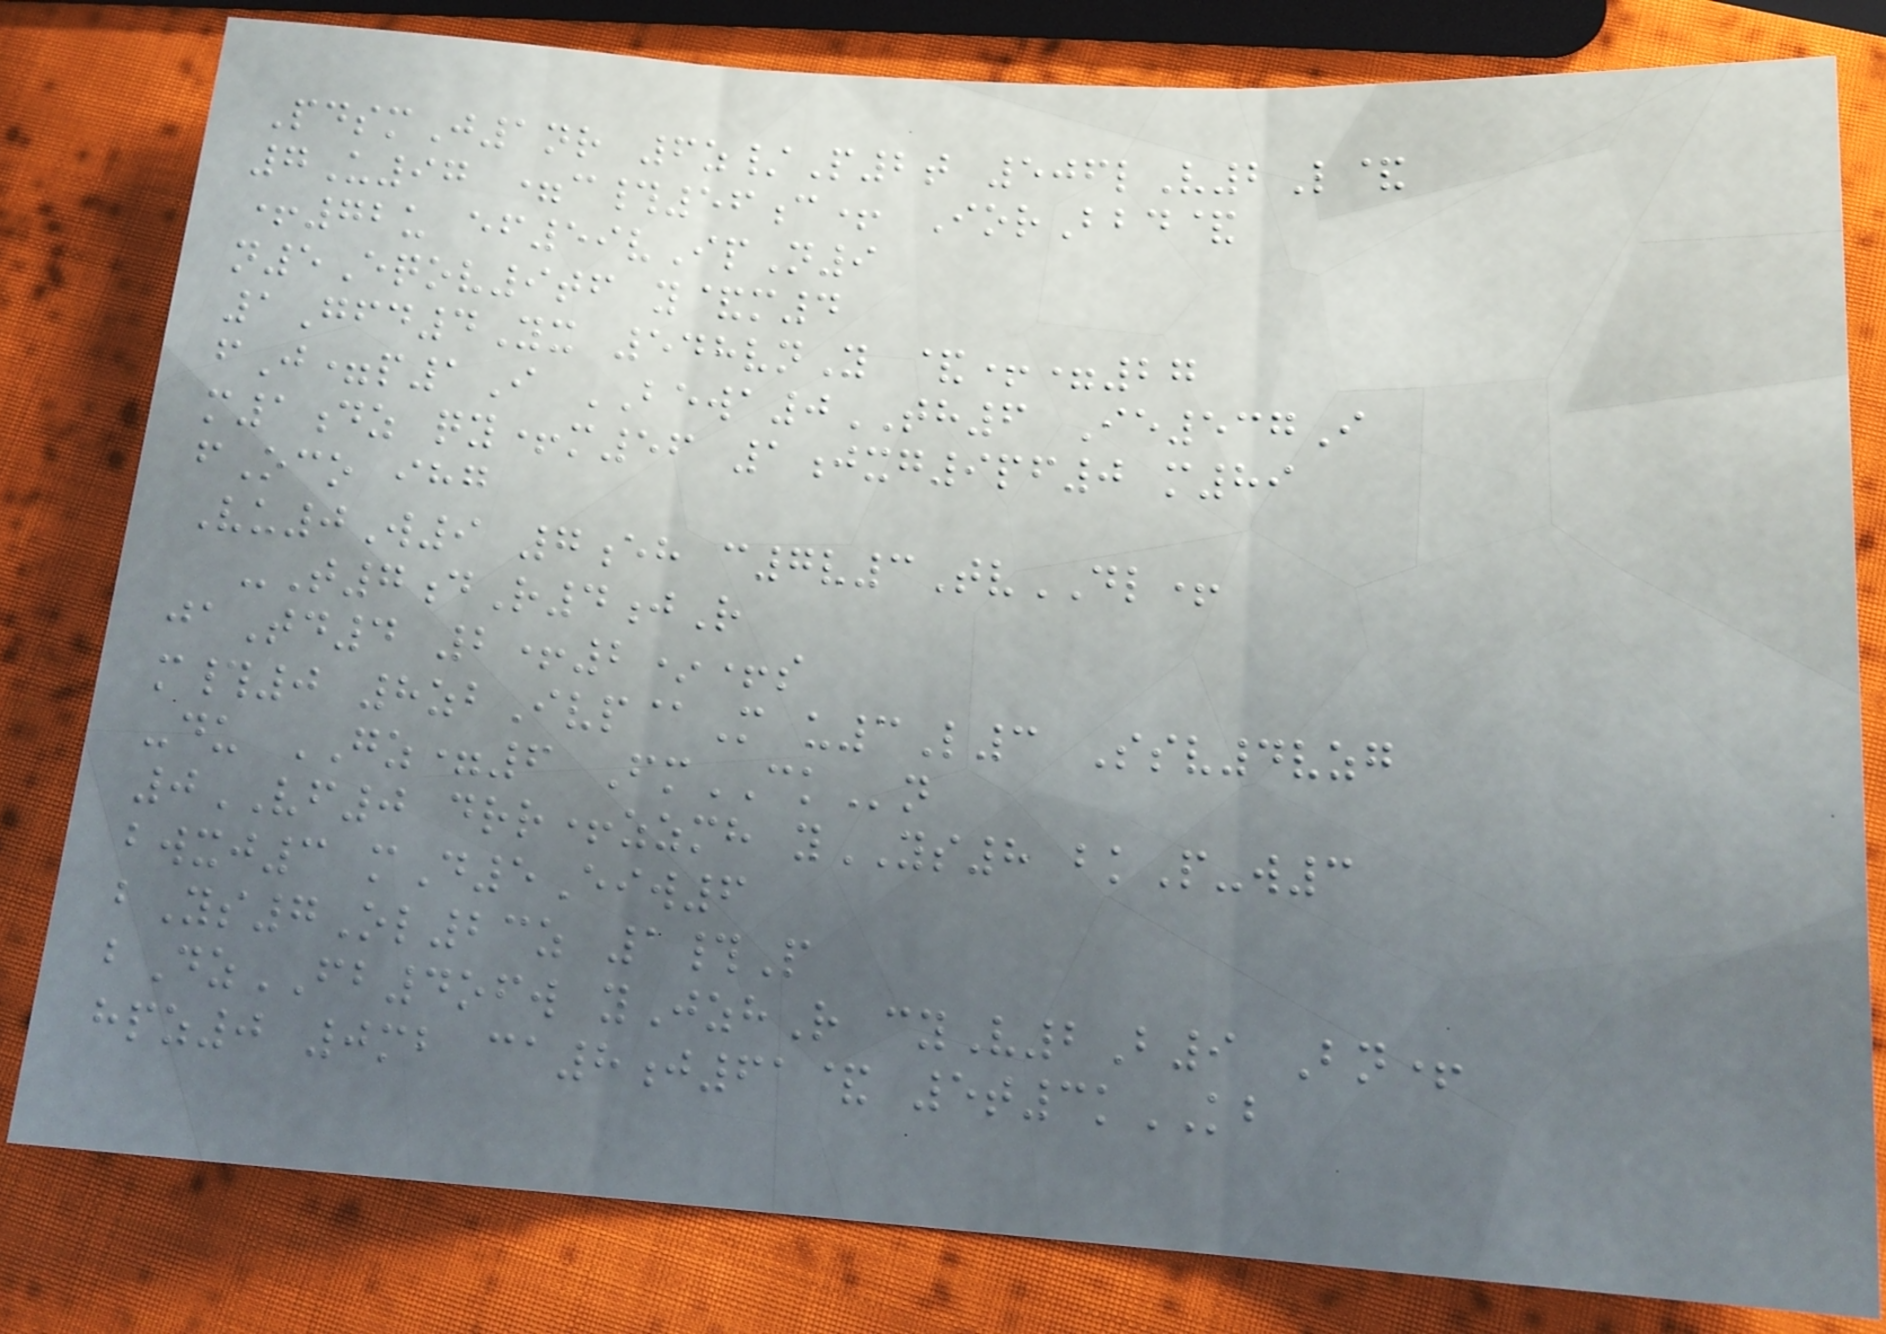PdsmJ1nr 6z/P2t 506lV2L&
7U97 =c#56c+ IorBbd&
+72u ef59vIpN9
n5Eqov9tf y&m4
1Gfd4Yx 548vnY &+=27
fJ=p1I BEWA0TH6 Ie537I
m1dz qy+m56 1jxg9pf0 m89
fOco ihg
Vu0W9 7eh c7v3TvDL+
-T7dR4jR
jaTd4 2+2*+s
m#0 8zbIvp@M u3L3 Ssv4vzg
-du GZ=6 FmCKn
0VF0 drr+zzmh yYS8 bkP-w3
bwxj3 mD5Eiw6
bYs7Ol23z 1#P
bDzFB4ofw yJzhR cyV2B9 Bn+
hpz0 0mb ca8j61& 5t3kKB
